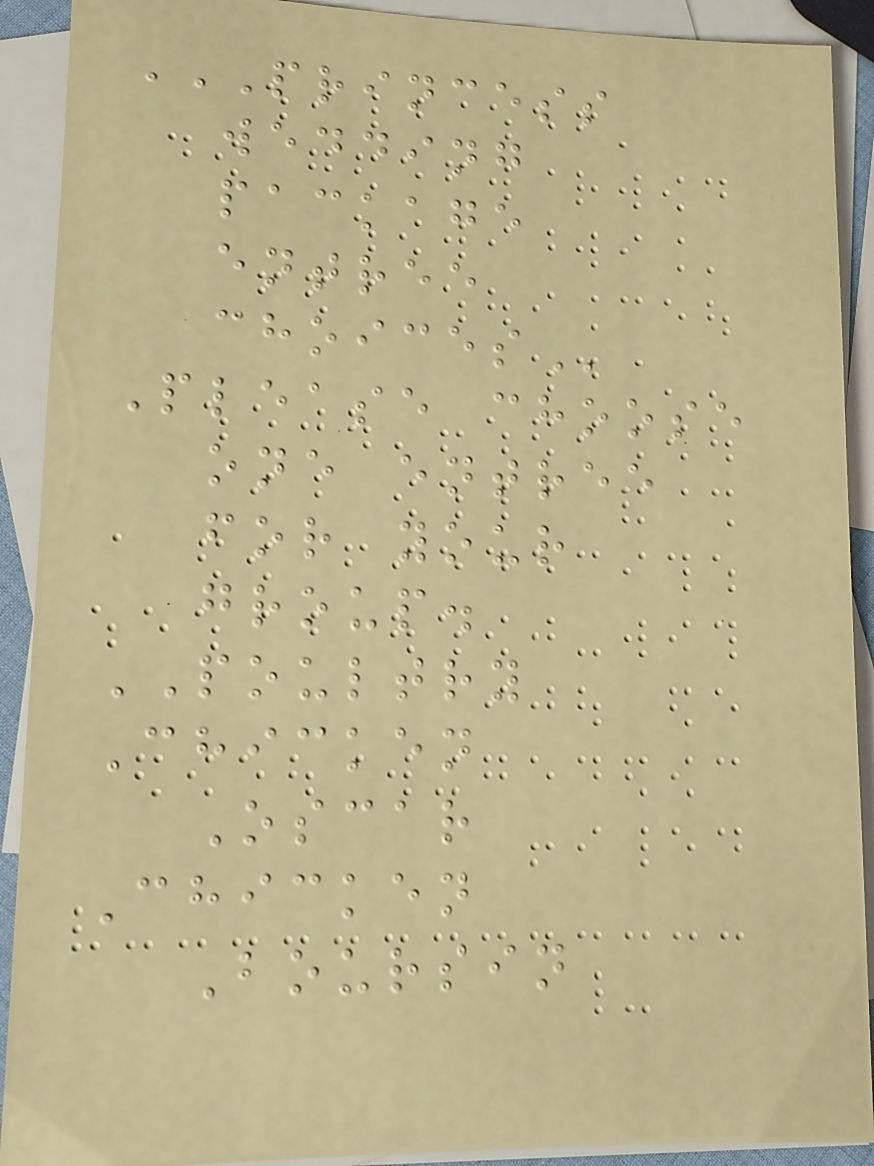PRINCESS
WEDDING
PACKAGE
ENTREE
CHOICES
Please choose
one entree
for your
group.
POULTRY
Chicken
Oscar
Chicken
Boursin
